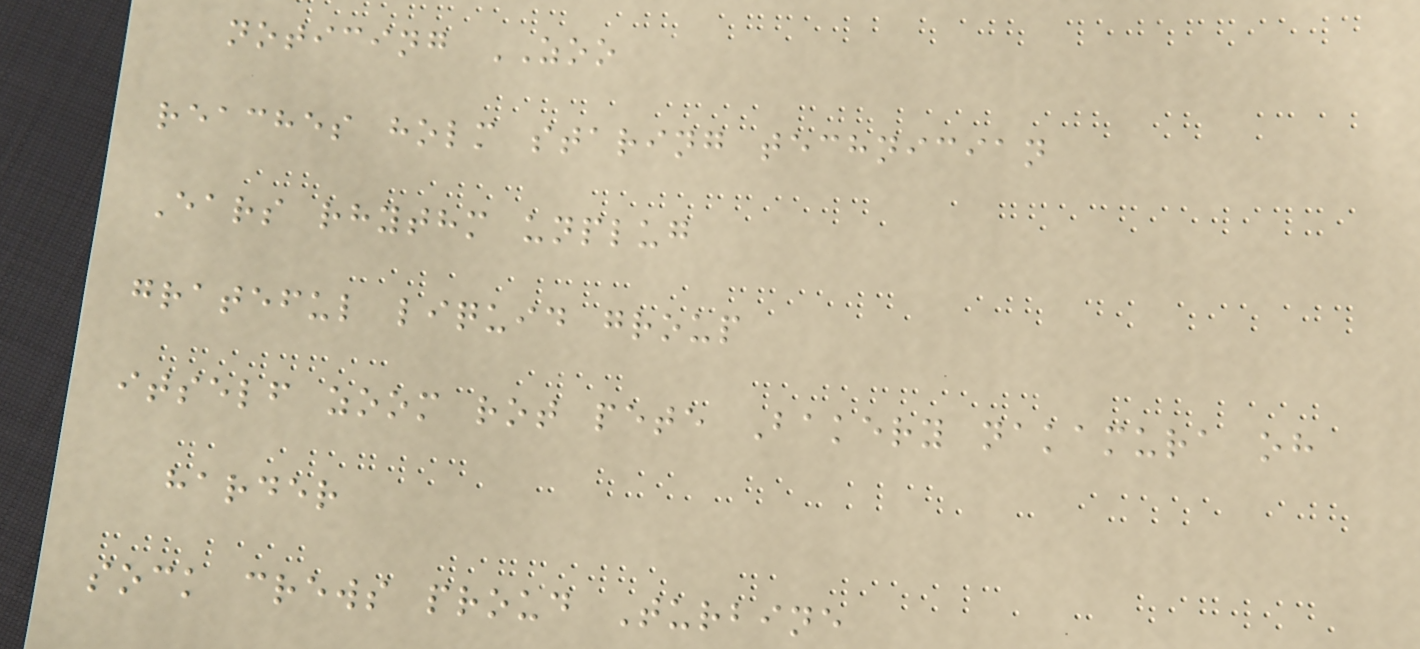noticing ZOO
reaches holm staring technician
Ears rhythm unplug
grateful liquid group
itself zoom rot pete Bakery nakamura oh
harder
sock crews proud Turbine
